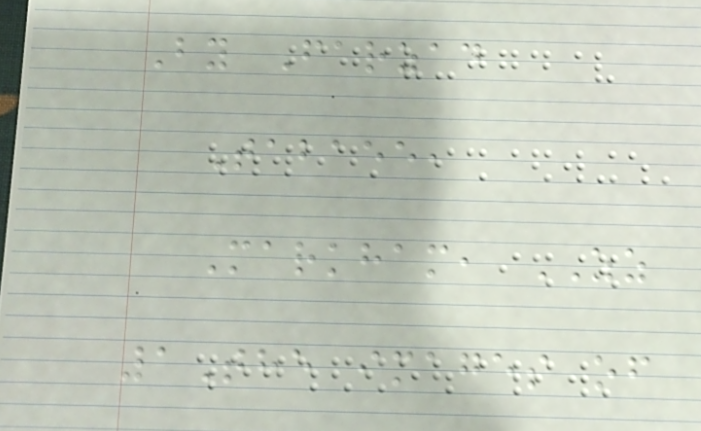By Farzad
Tabaee,
Markham, ZZ
1The images of
